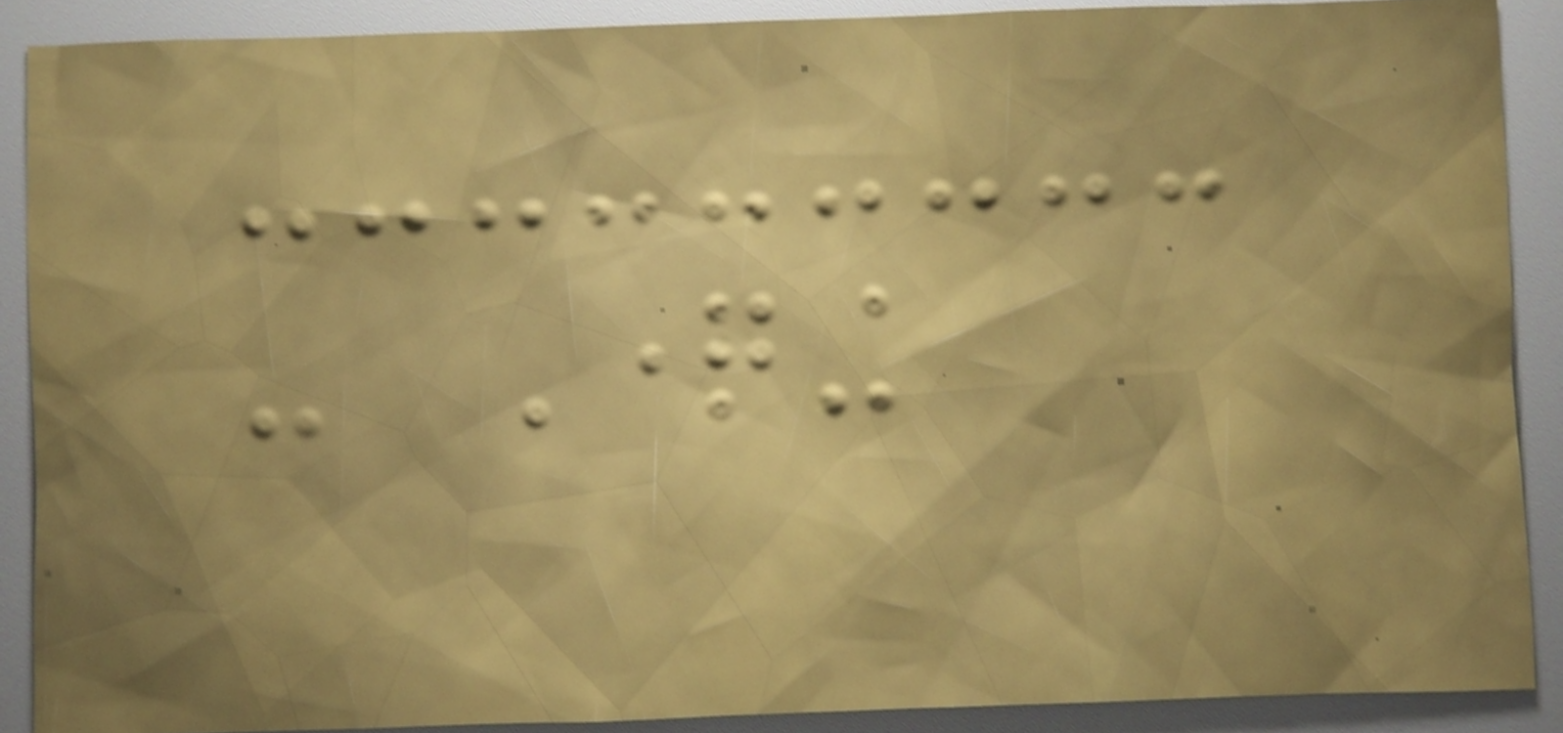- Questioning
